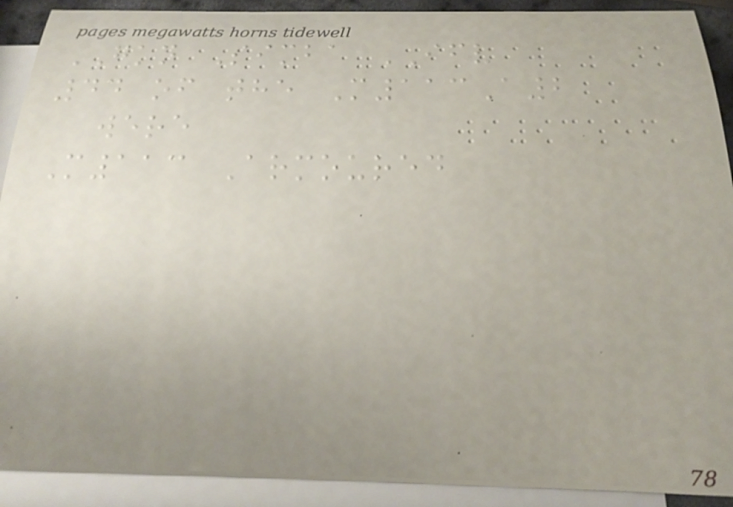GKN Simba IFV
44 of the M113A2
were
M113 Armoured
